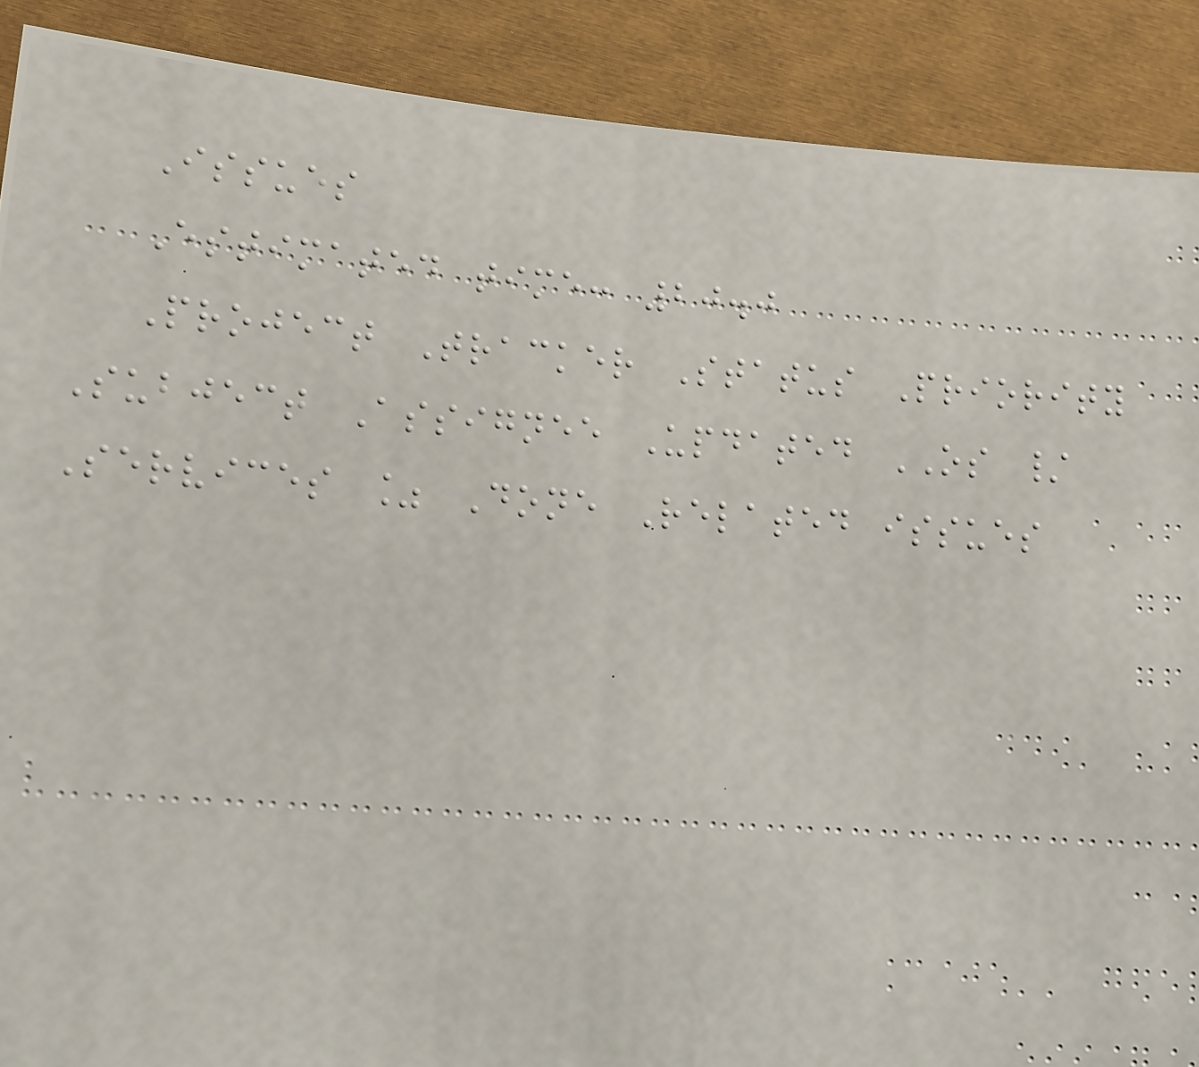Issues
Estimated time: 20.0
Project Tracker Status Priority
Subject Assignee Updated OS /
Services % Done Related issues
